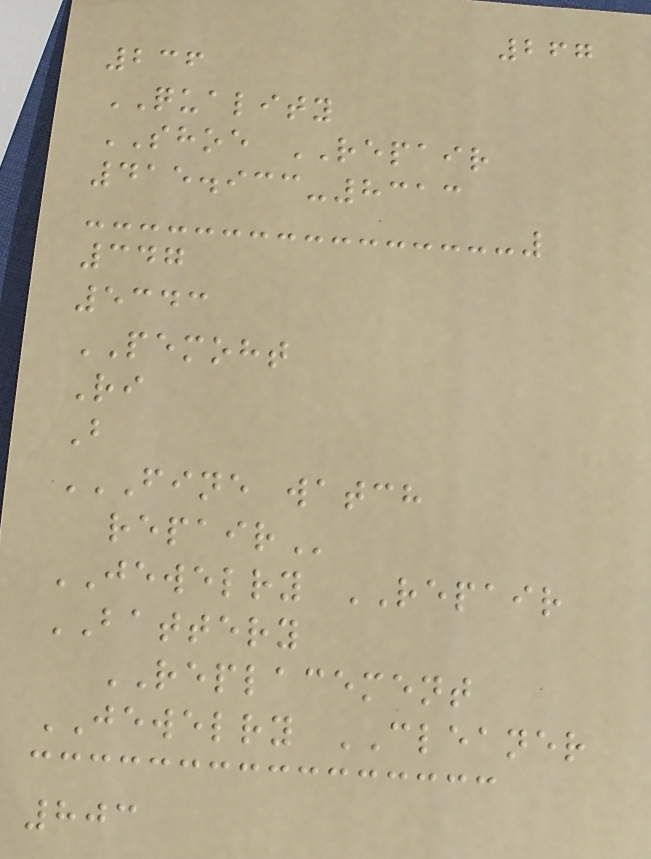267
236
QUALITY
SHOE REPAIR
415.933-8313
347
5343
PEMOHT
Ri
B
FINE WATCH
REPAIR
JEWELRY REPAIR
BATTERY
REPLACEMENT
JEWELRY CLEANER
803
